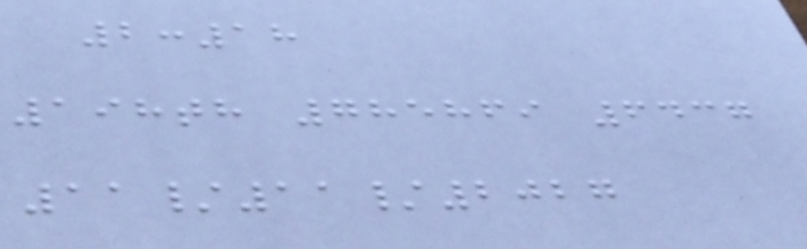2:18
198th 785869 6437
11/11/2027
